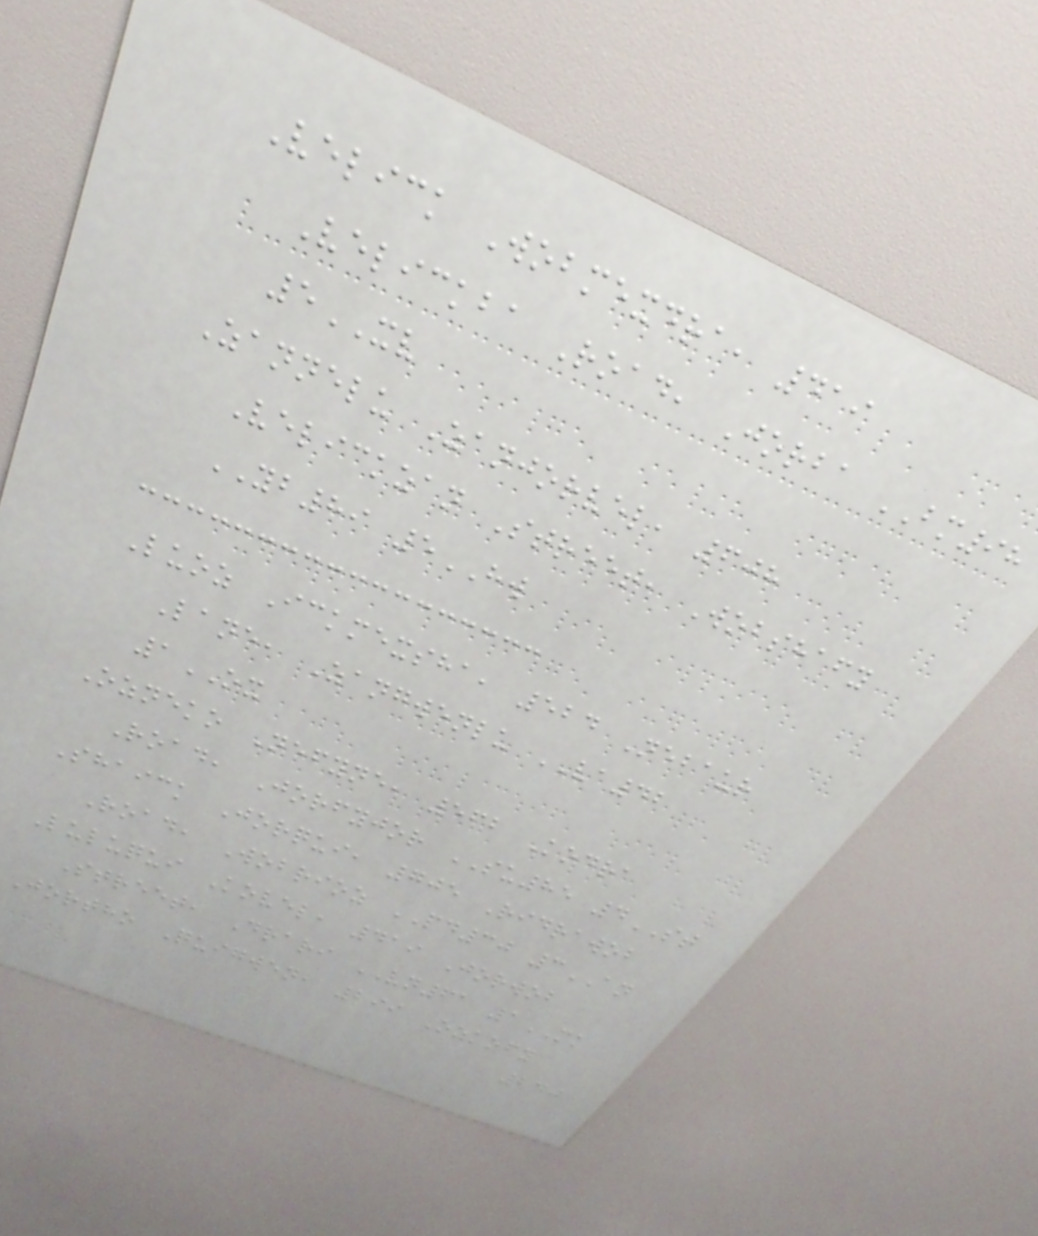Velick Wobmexdra, 419
Velickba Road, Jorba BM98
5XV
Zannelu Zanjorvel, 608
Velickzan Street, Wobshafy
YB89 5HW
Luoz Ickmexsha, 524 Nebaur
Lane, Zangwenlu VA42
1OX
Ozneko Nefyne, 562 Kodra
Road, Jorfyjor SU85 4ST
Shaick Jorqui, 705 Ridrawob
Road, Wobrioz PD30 3AN
Luluqui Kovel, 419 Jorwob
Street, Drari VN61 1MK
Jortho Quigwen, 299 Ozkofy
240
